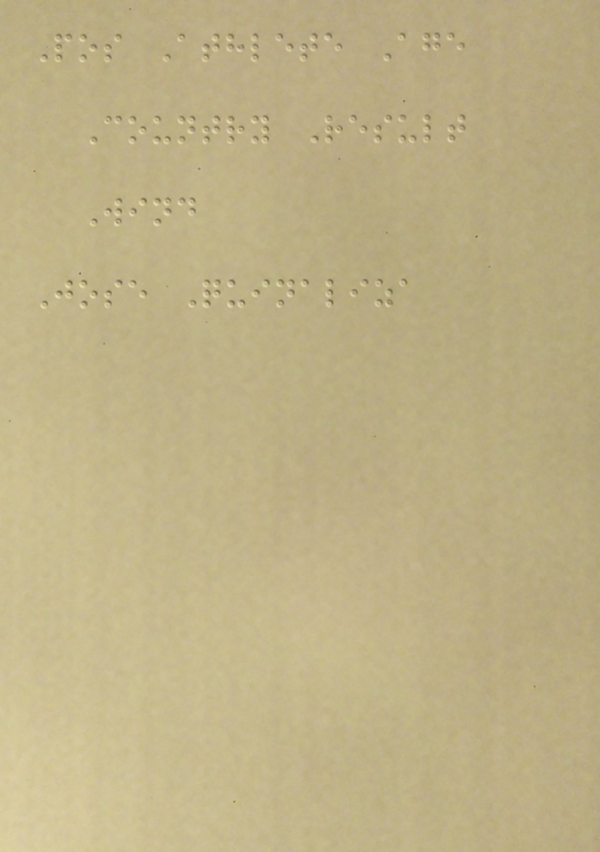Pos Athlete Age
Country Result
Wind
Jose Quinaliza
